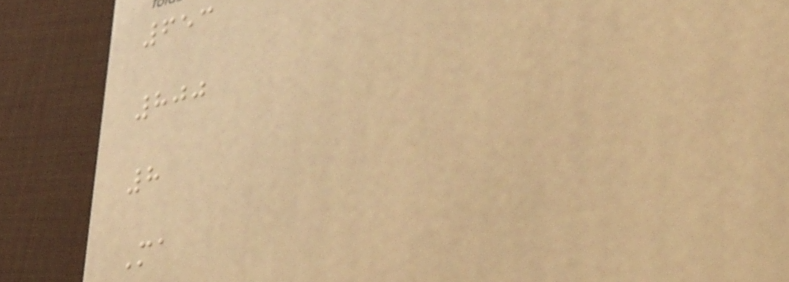653
800
8
Ma
